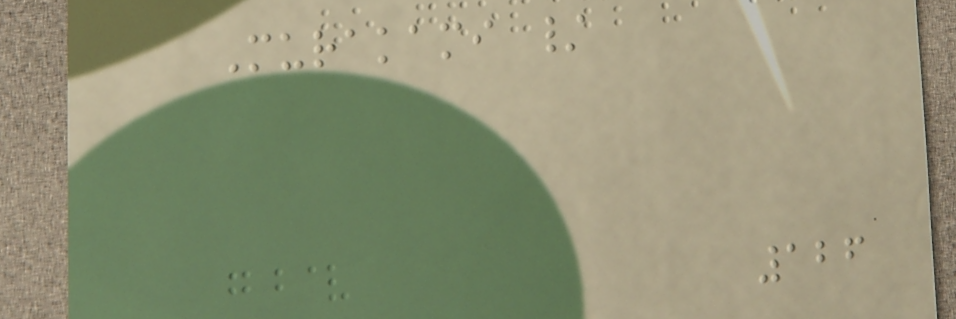Murakami /
126
